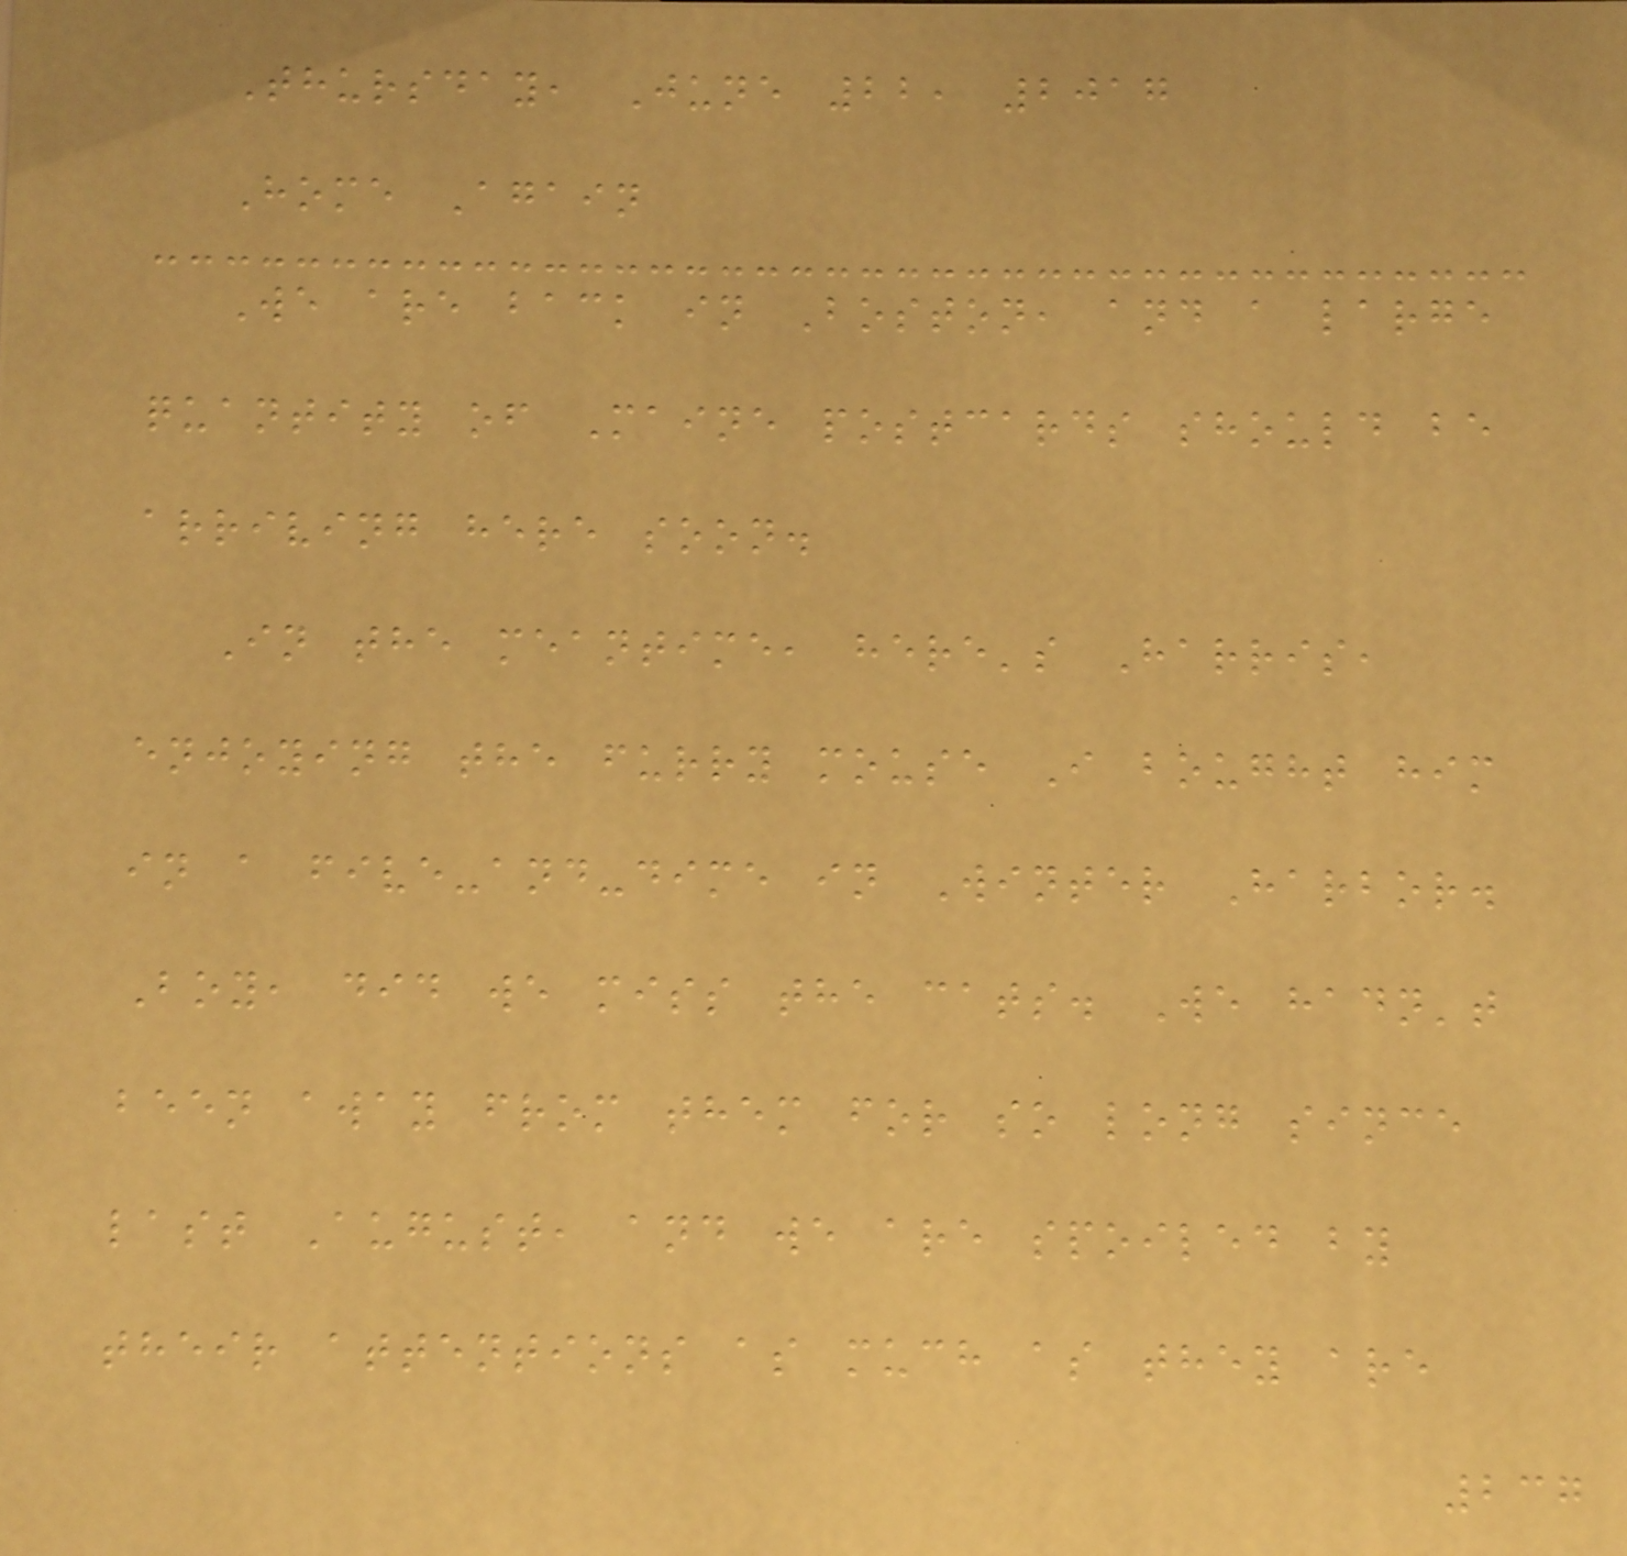Thursday, June 22, 2017
Home Again
We are back in Boston, and a large
quantity of Maine postcards should be
arriving here soon.
In the meantime, here's Harris,
enjoying the furry mouse I bought him
in a five-and-dime in Winter Harbor.
Boy, did we miss the cats. We hadn't
been away from them for so long since
last August, and we are spoiled by
their attentions as much as they are
237
